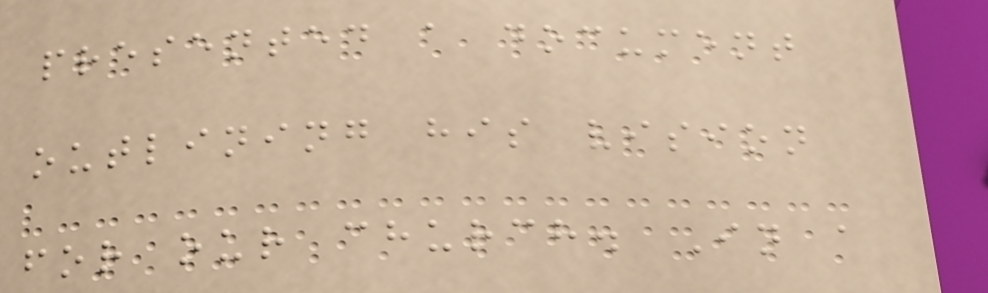presented a document
outlining his vision
for our church. In a
